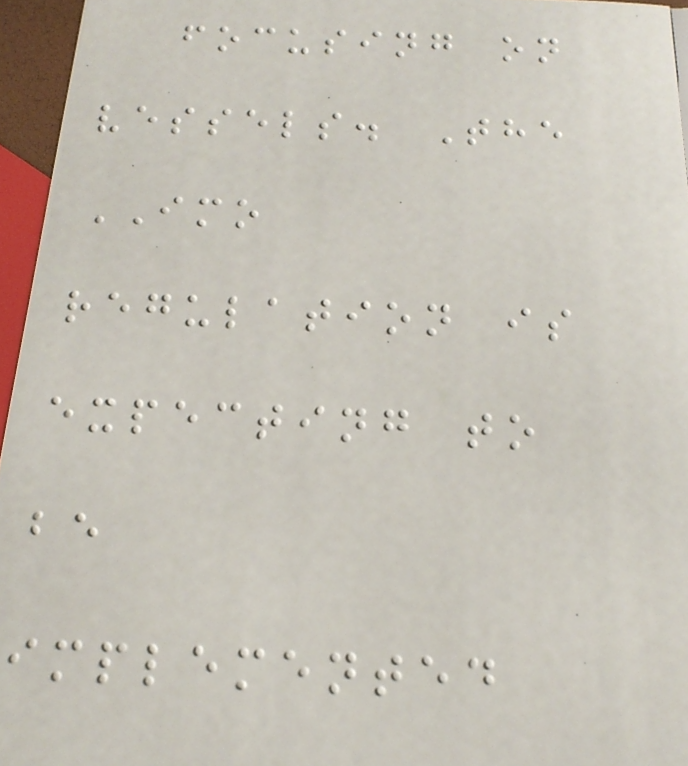focusing on
vessels. The
IMO
regulation is
expecting to
be
implemented
